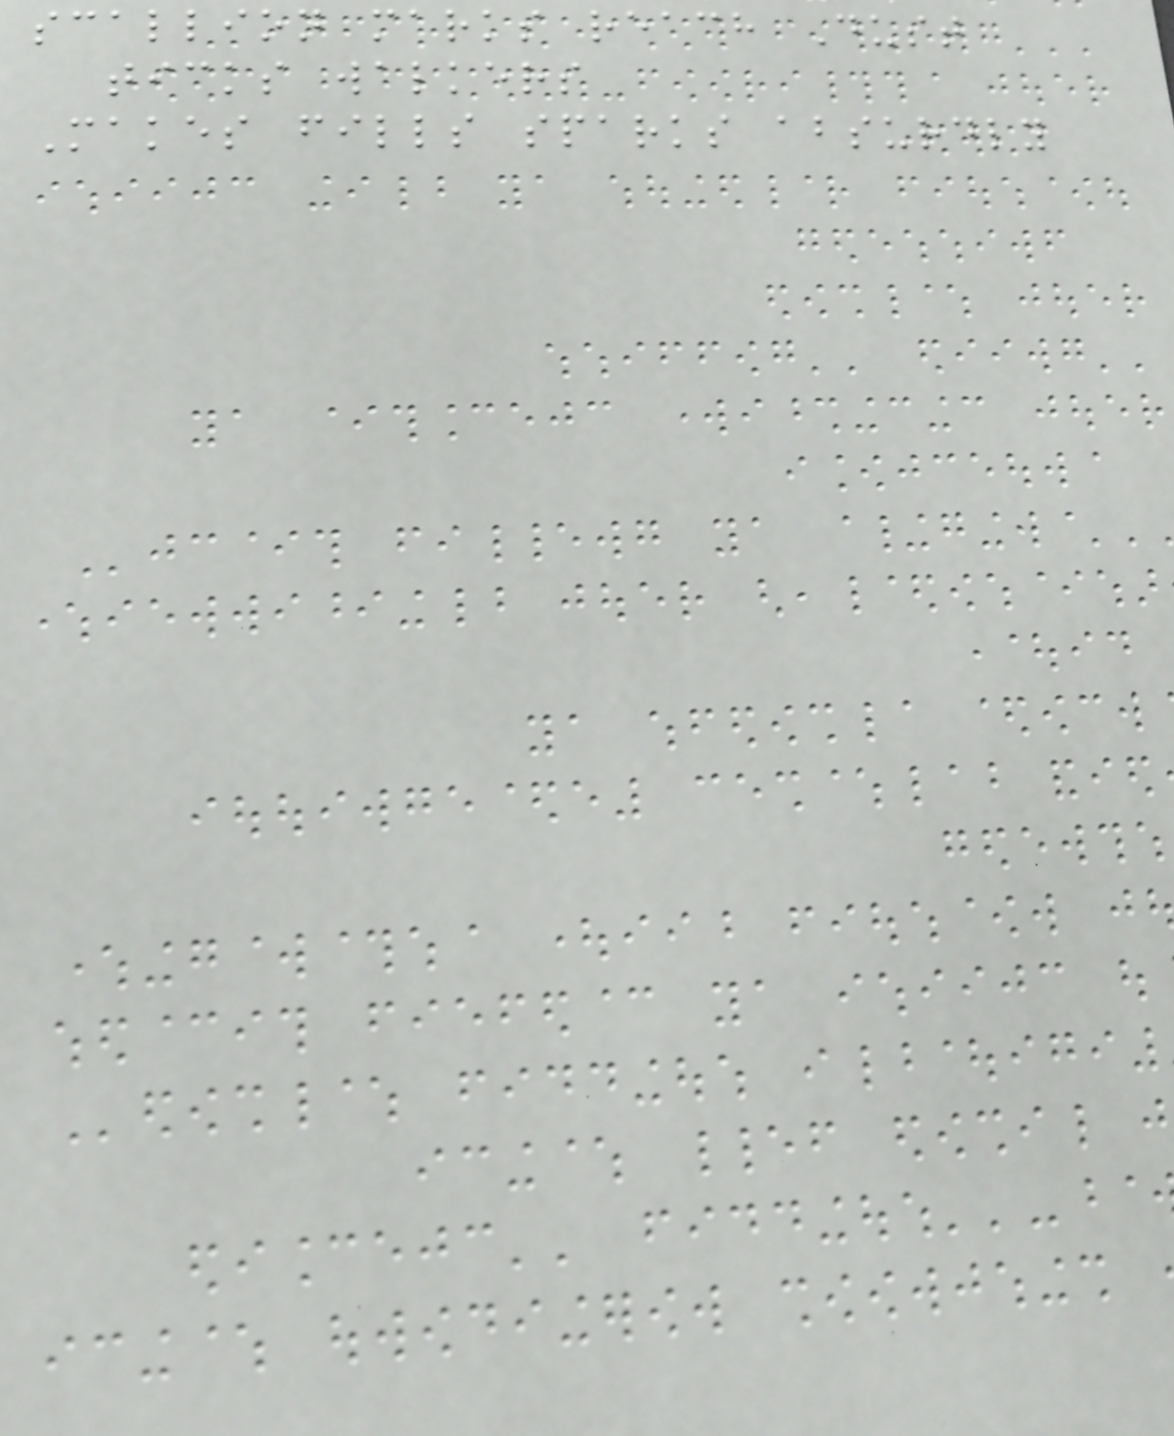scallion marks reach Dust
ticks walkers
Makes fills sparks absurdly
